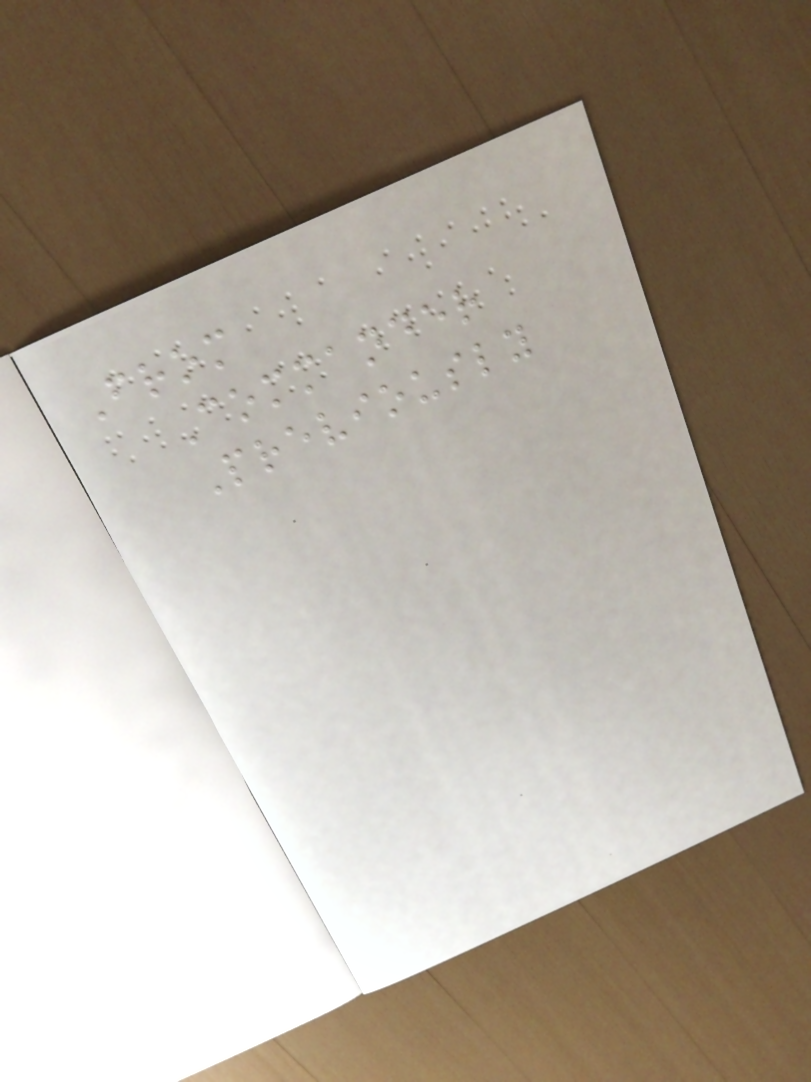From
Commander
Previously
